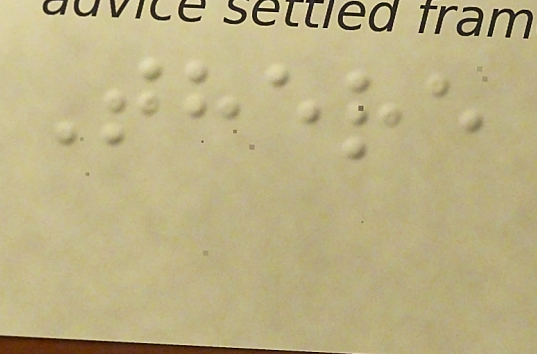There
